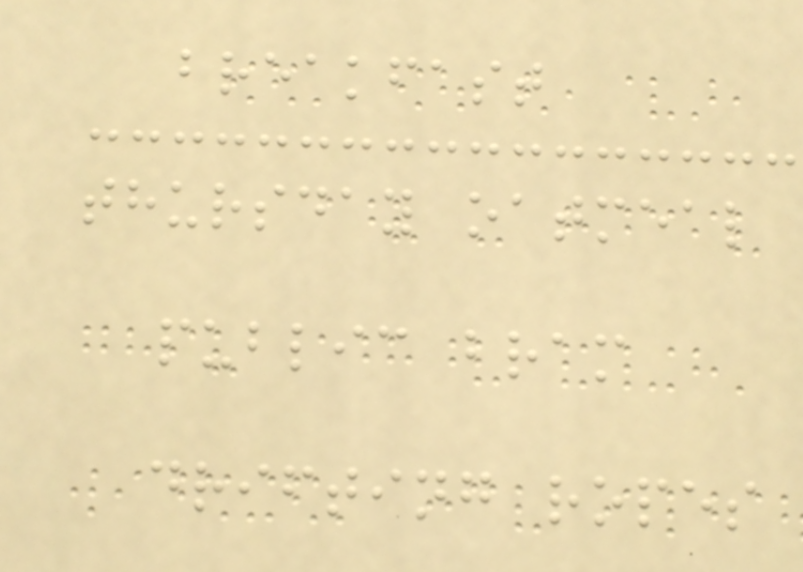breakfast
thursday oatmeal
public bram
drifting ropes
